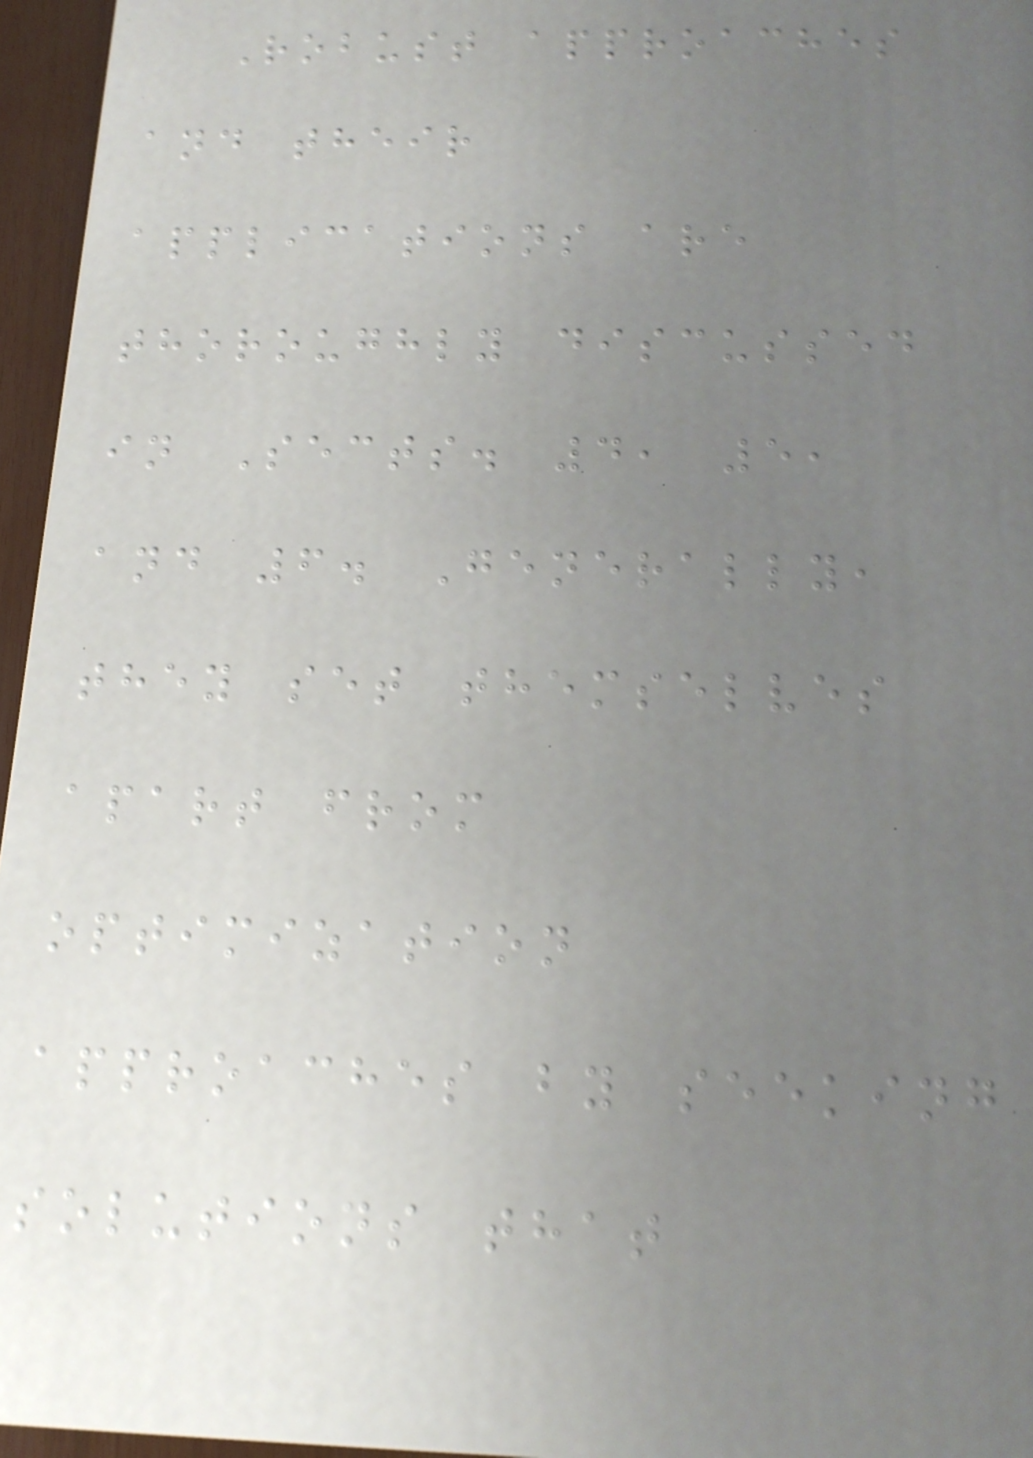Robust approaches
and their
applications are
thoroughly discussed
in Sects. 4, 5,
and 6. Generally,
they set themselves
apart from
optimization
approaches by seeking
solutions that
